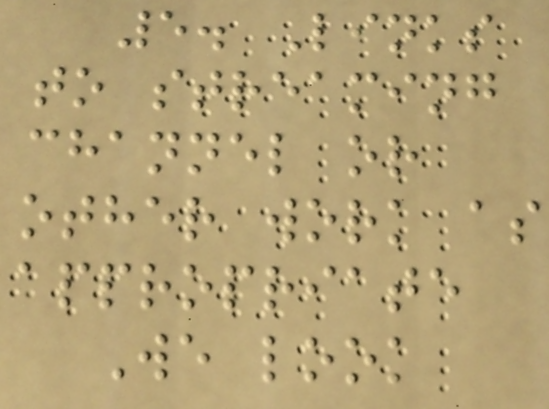5. Links
to streaming
channel or
other work as
appropriate
We look
